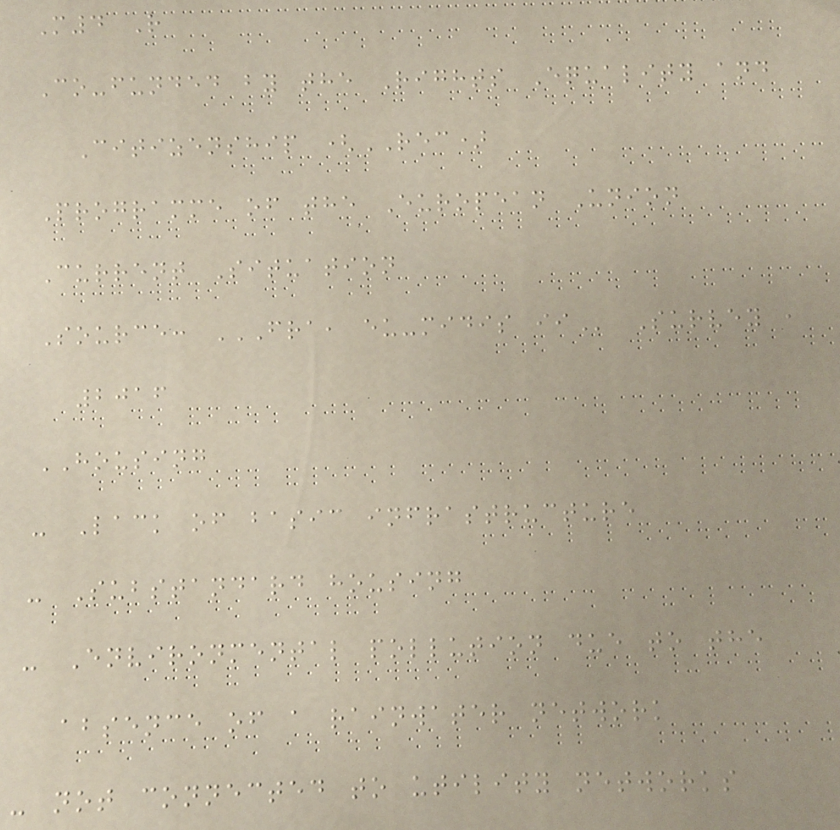M4 R
Co-funded by the Rights Equality and
Citizenship (REC)
Programme of the European Union
Current Situation
Source: FRA, EU-MIDIS II Survey ,
2016
HOUSING
- Lack of basic infrastructure
- Substandard housing
- Environmental pollution due to the
absence of a rainwater network
- not connected to utility networks
